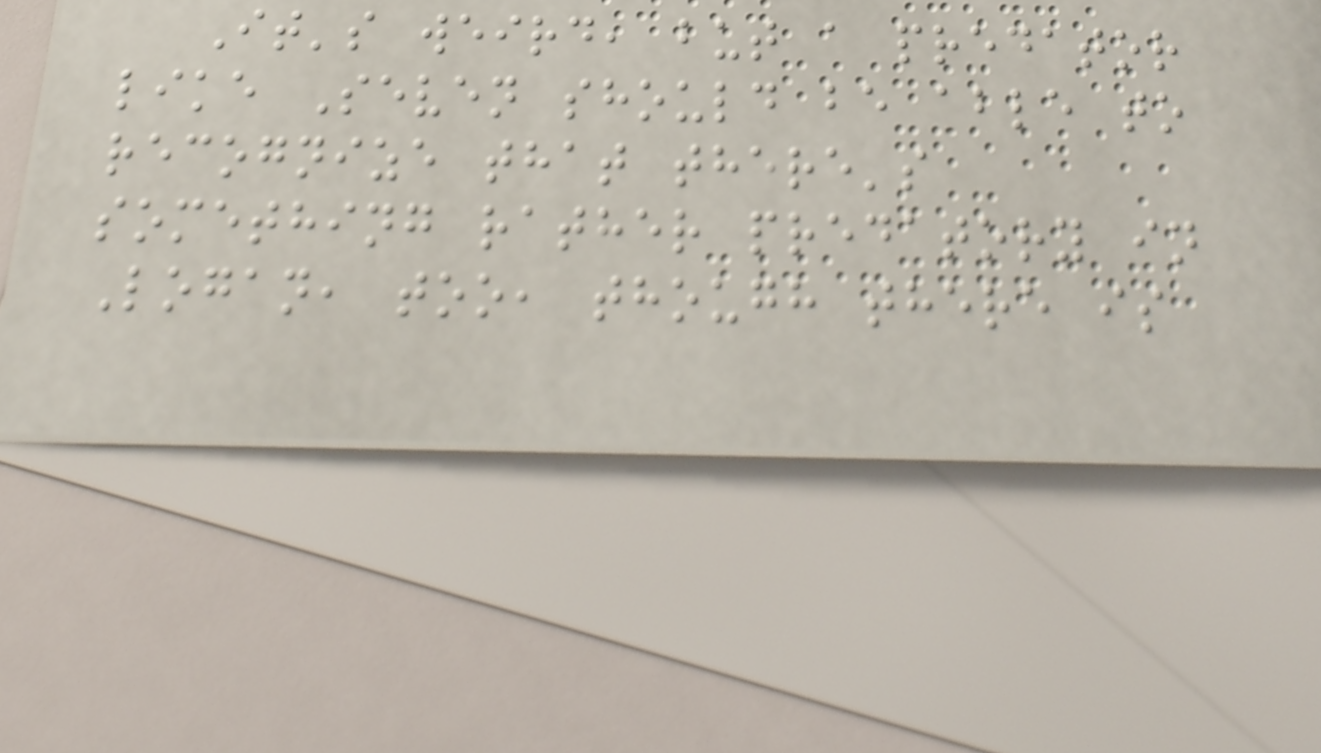It's weird, but a predator
like Seven should be able to
recognize that there's
something rather predatory in
Logan, too, though there is
